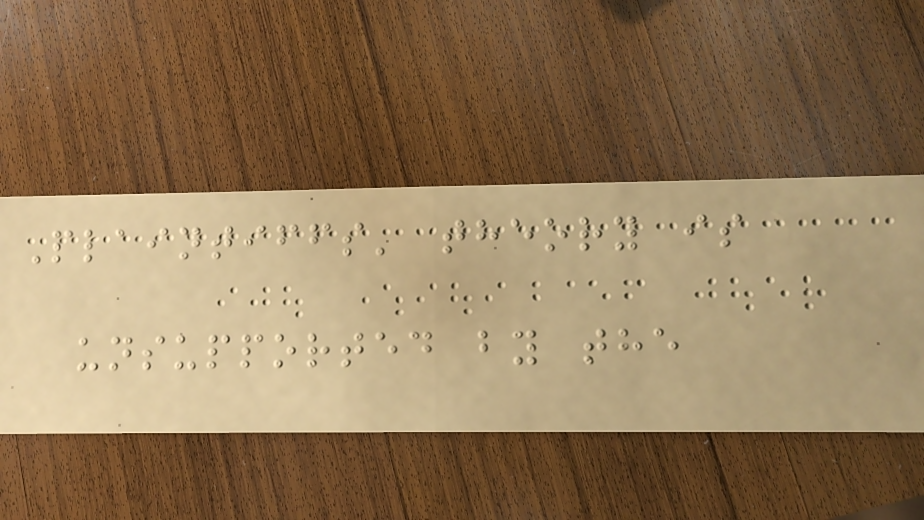Plaintiffs' theory is
unsupported by the
